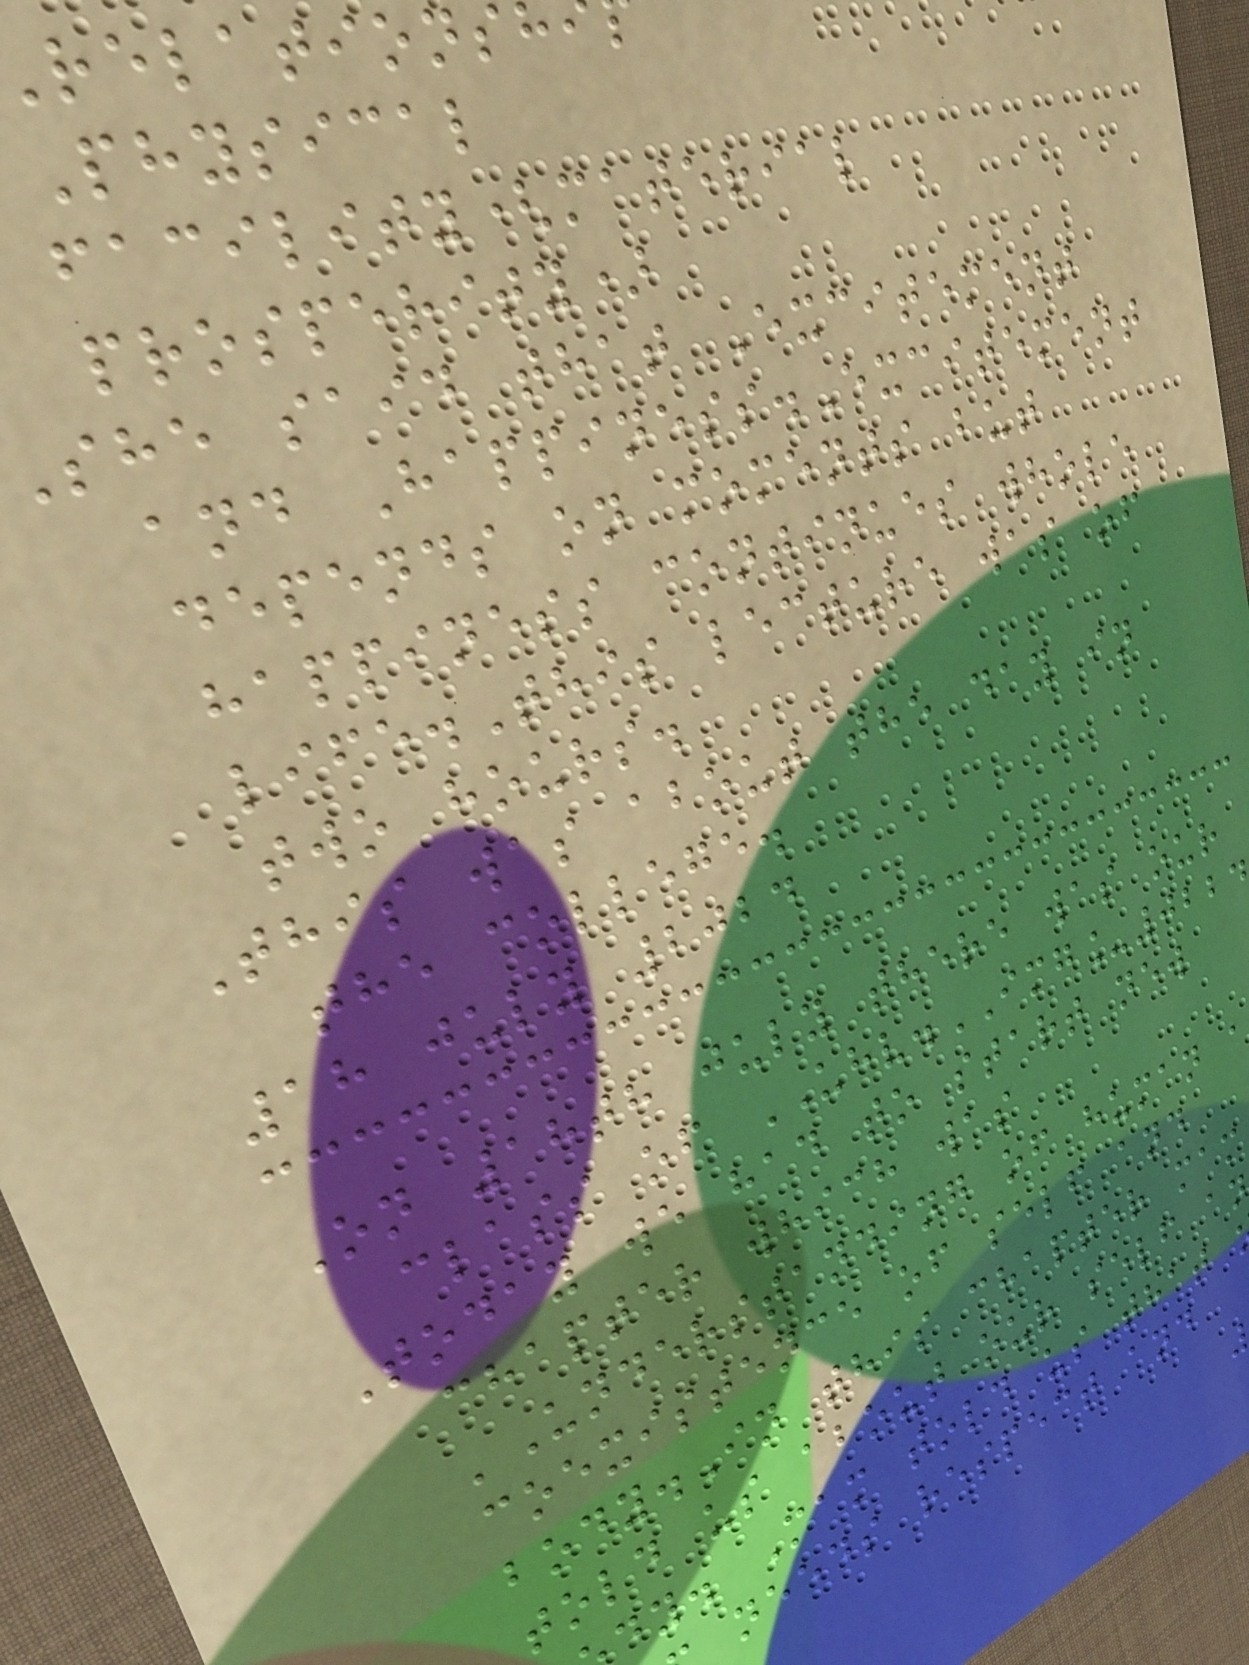Physical
facility(material
prosperity)
she said that Excitement
and Happiness.Excitement
depends on moments but
happiness continues whole
life.This lecture was of
two hours.
This was about the day in
the college.
18 july 2024
On 18th july there was our
class of UHV.IMG_022
Today we had to start new
chapter which was
'Understanding of human a
coexistence of self and
body.In this chapter mam
told us about our self an
dy. Mam told us that
needs respect and
